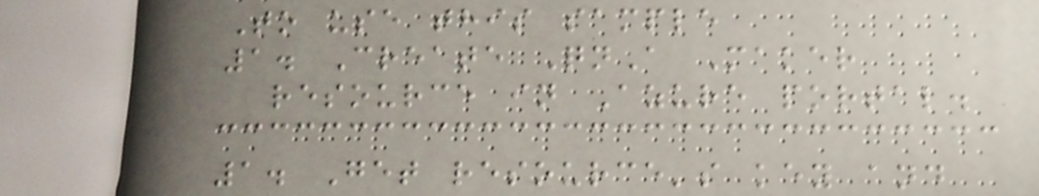To use this sample
1. Create QnA Maker
resource in Azure portal.
1. Get resource's key and
